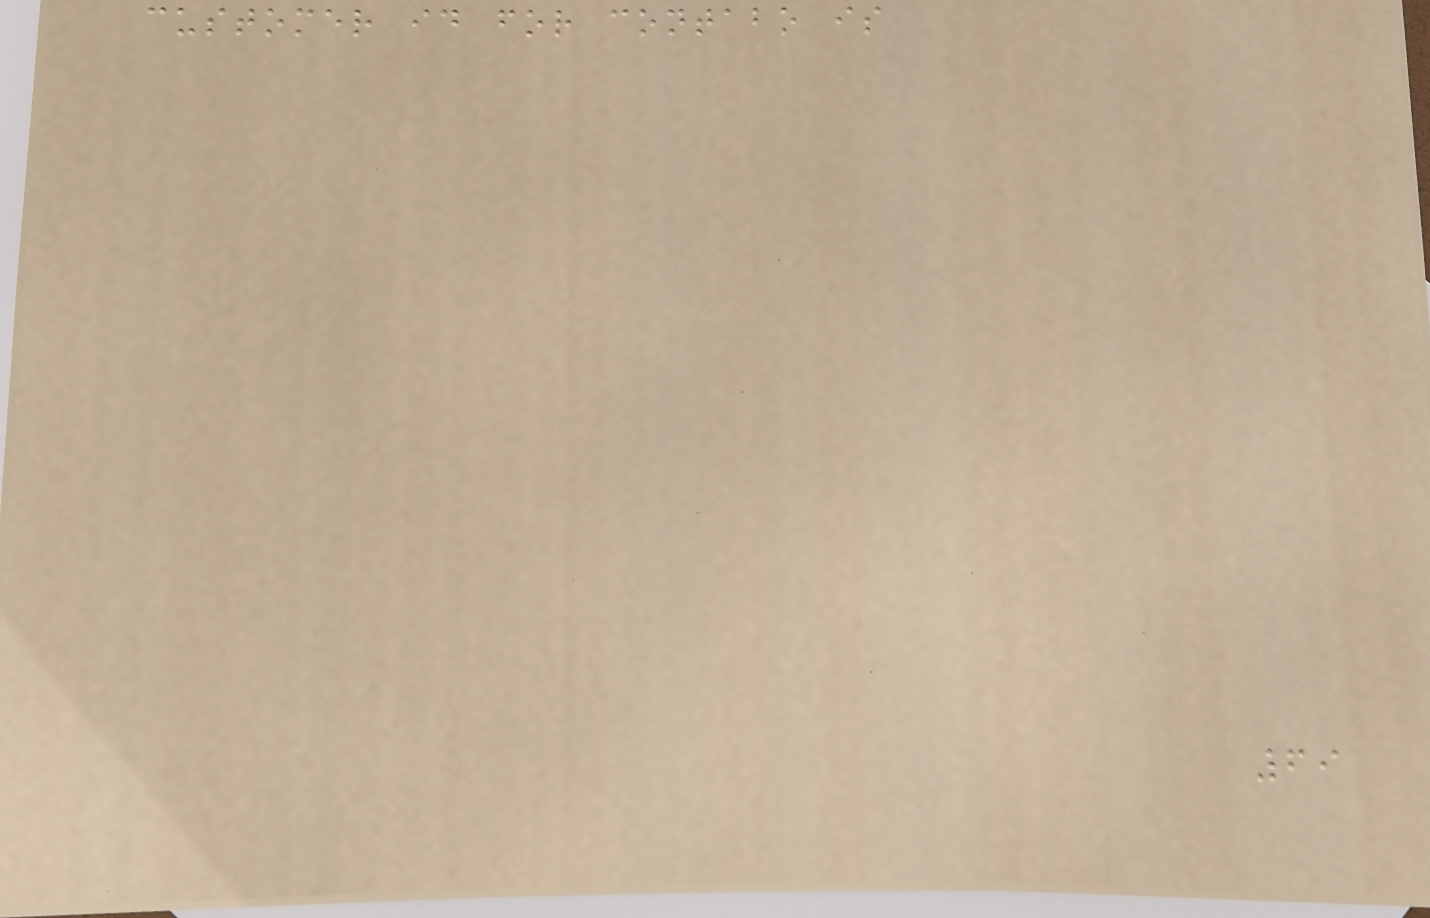customer id for contabo is
69
